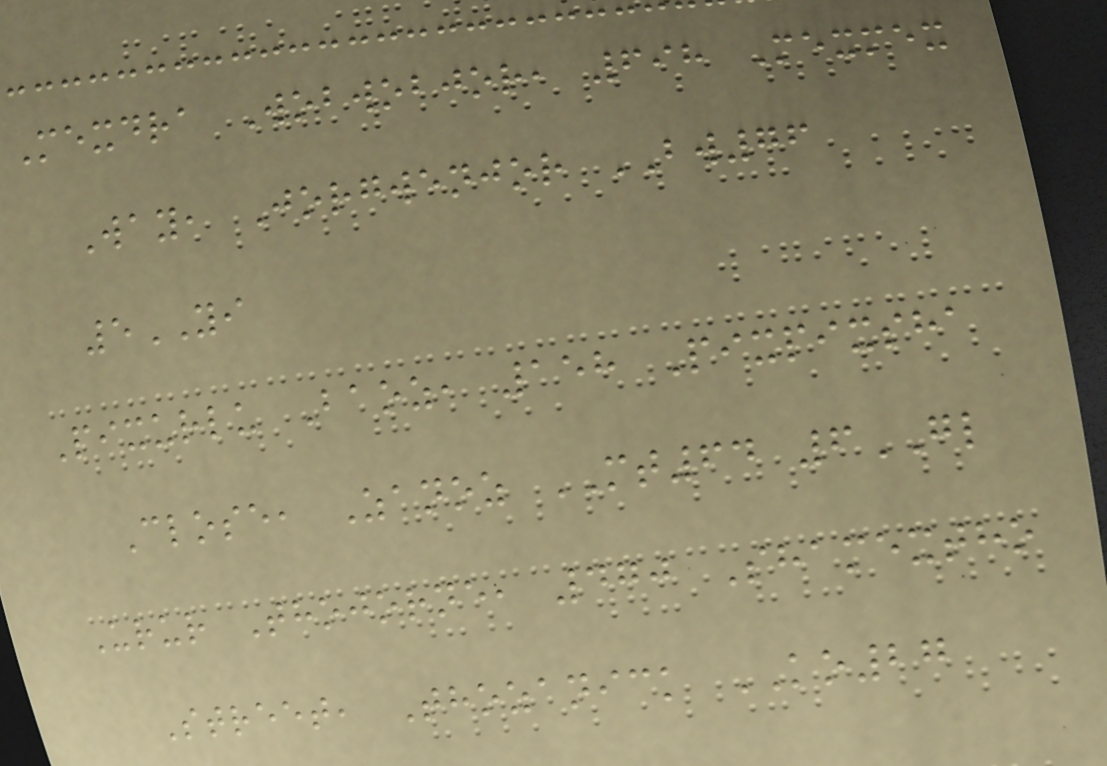Mexdra Wobwobjor, 698 Mexmex
Way, Jorgwenjor BW76
5YI
Pixurlu Baoz, 158 Pixpixsha
Close, Zanoz MT64 6GL
Urur Thojorne, 470 Shamextho
Street, Thozanick KO27
